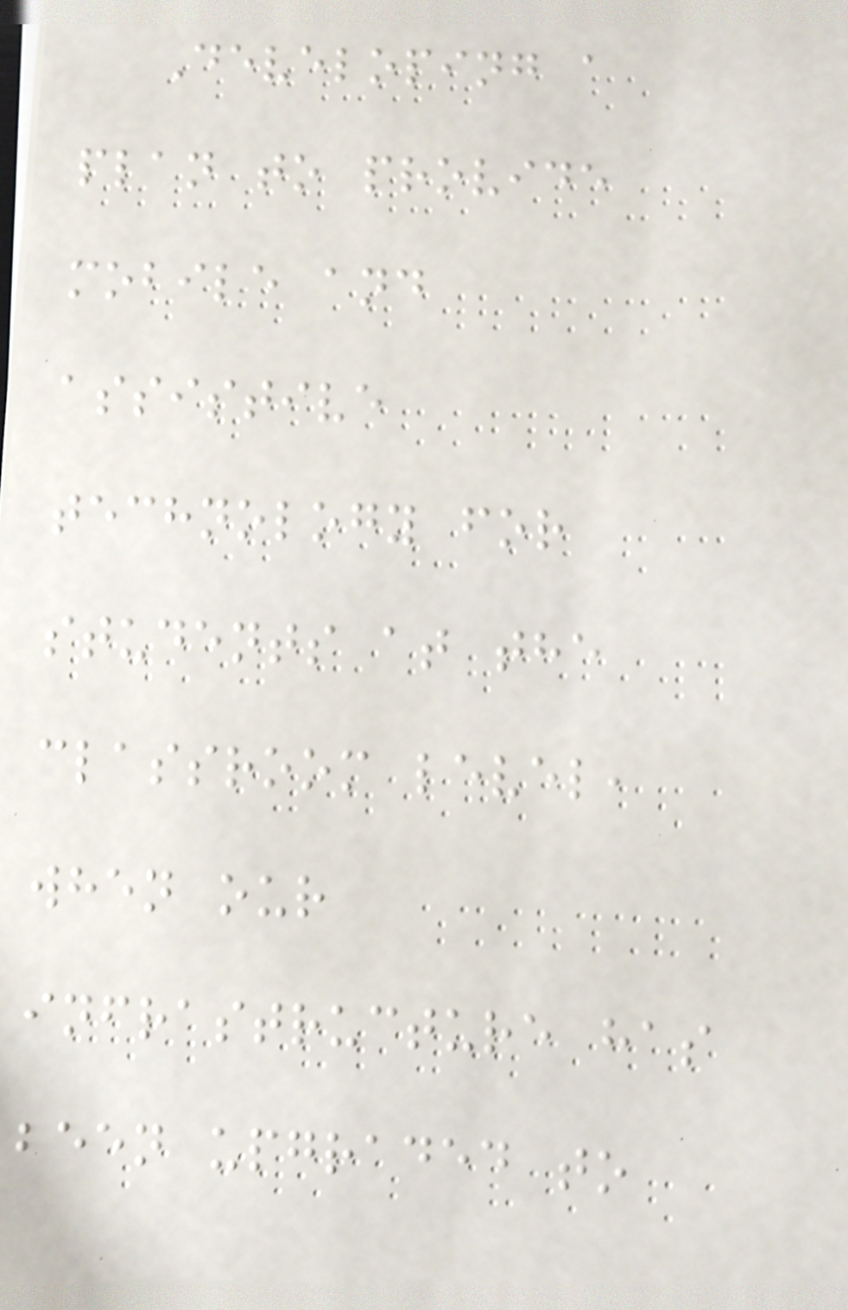Developing a
plan to provide
mobile and
assistive
technology for
students at the
classroom level,
when our
infrastructure has
been upgraded to
